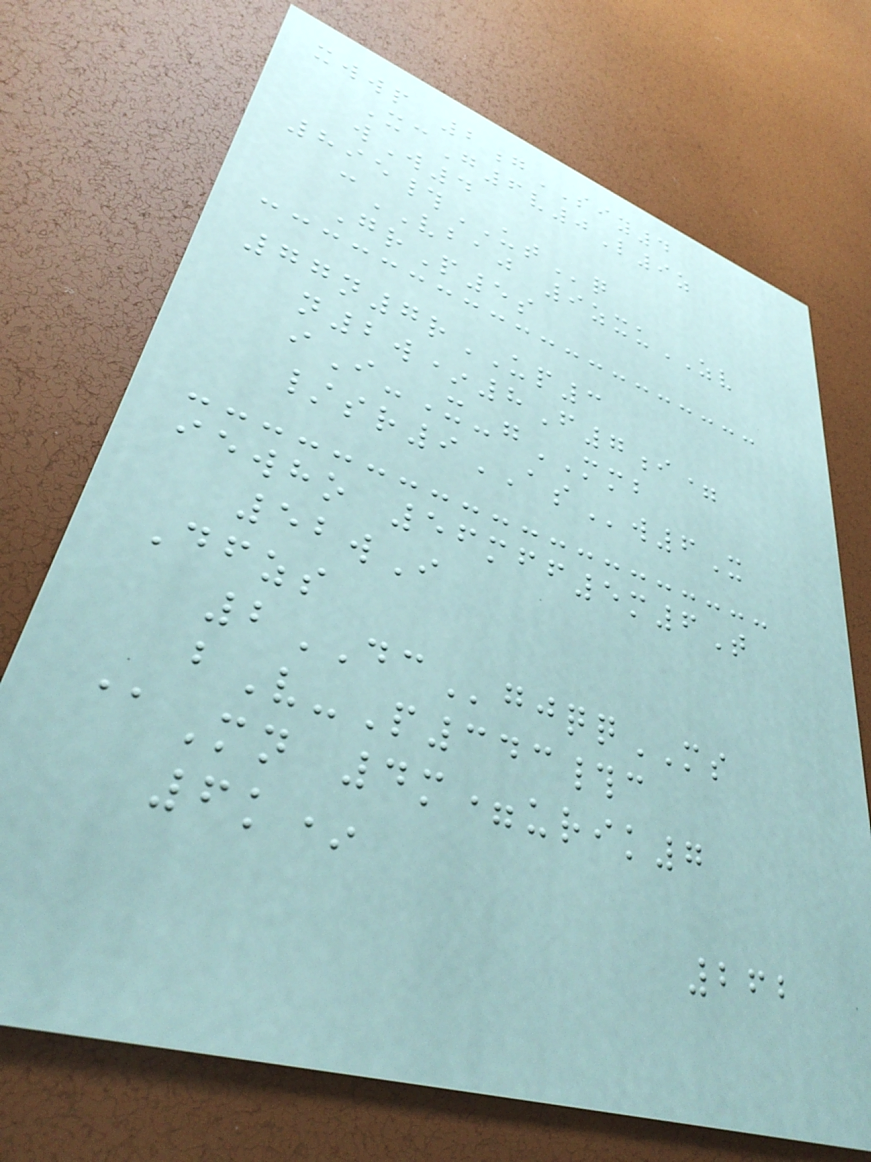xwwp 2gSIY4
XcG6v0L9z
wW4
895#UTq
cVBAJ 9zxuZV
GrP5s
77n7rUP3
n2w*8F7i=
iI-X-gMMB
/sr9ASw6X
iewho 56mff5m6T
52wI
Dfzs
2DCgjqqMS
bV-P343#c
@Mn 4m=urik7
6k*
262
